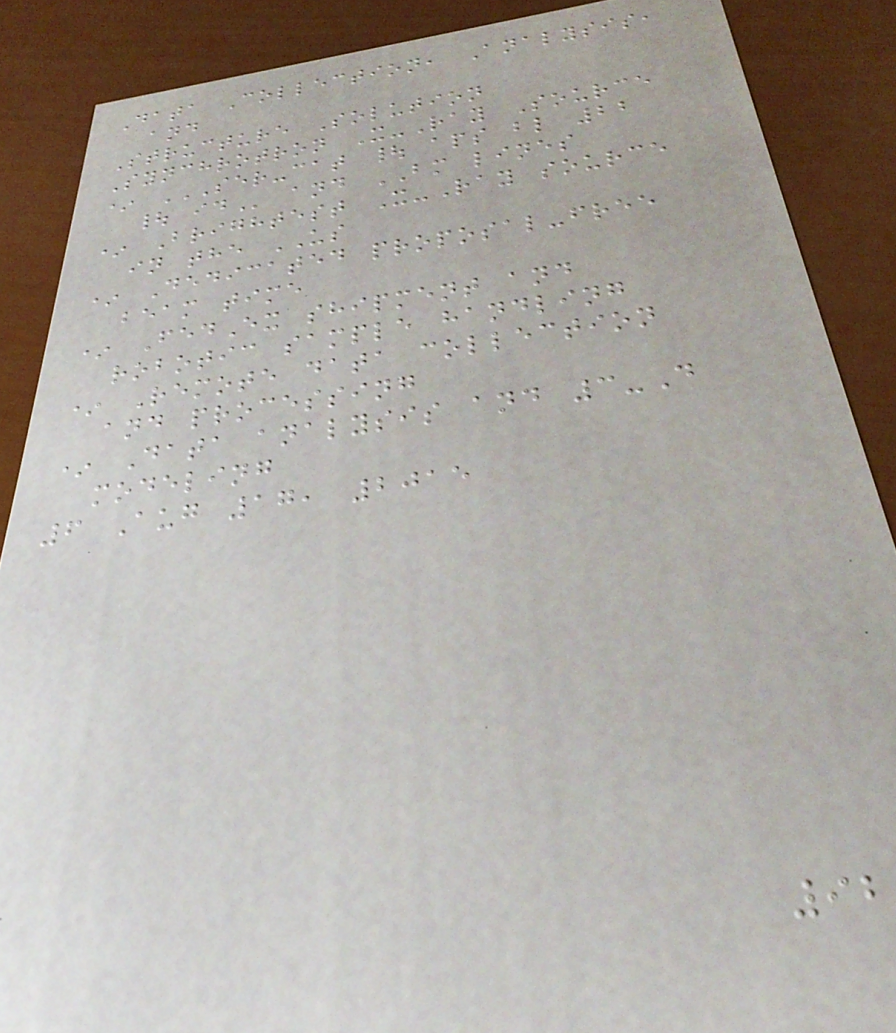Data Collection, Analysis,
and
Structure Solution
Synchrotron X-Ray Source
* SER-CAT | APS BL 22
| ID and BM lines
* Brightest X-Ray source
in the US
* Dedicated proposal-free
beam time
* FedEx shipment and
robotic sample handling
* Remote data collection
and processing
* Data analysis and 3-D
modeling
6 Aug 17, 2015
92
